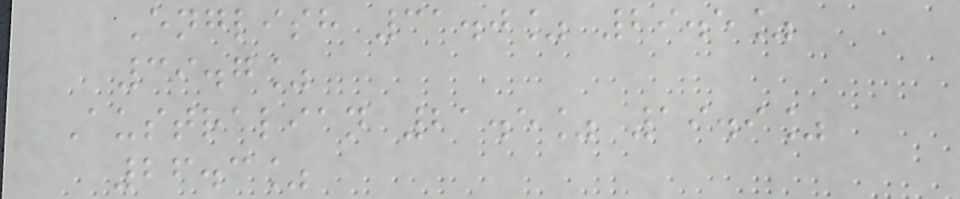English 31.0% 29.5%
39.7%
Australian 21.5% 19.9%
26.3%
